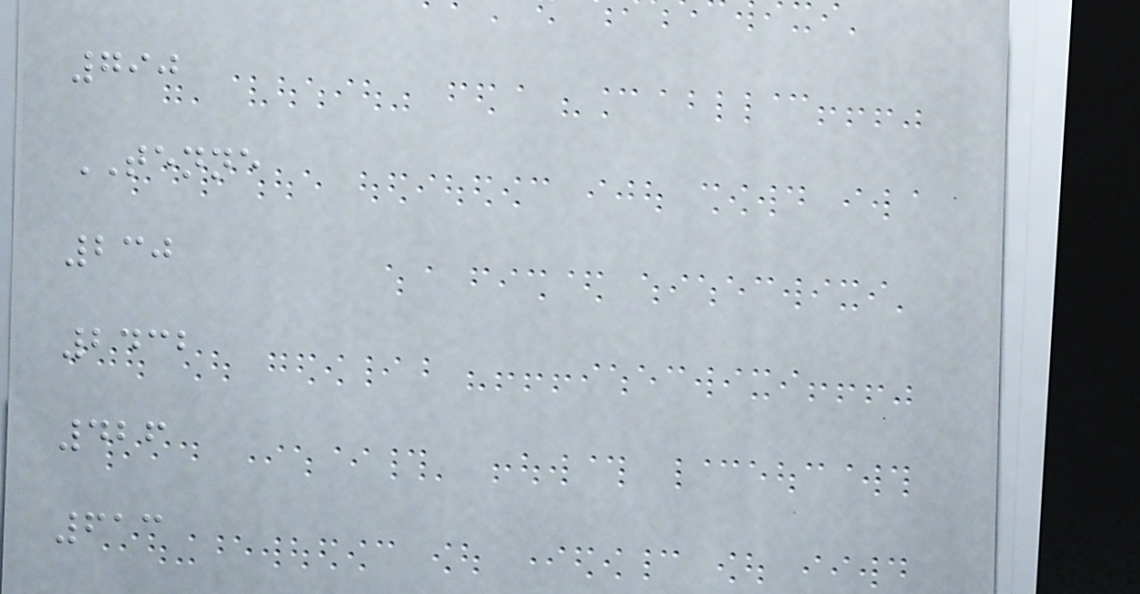790
TENNE
230
2432
426
613
